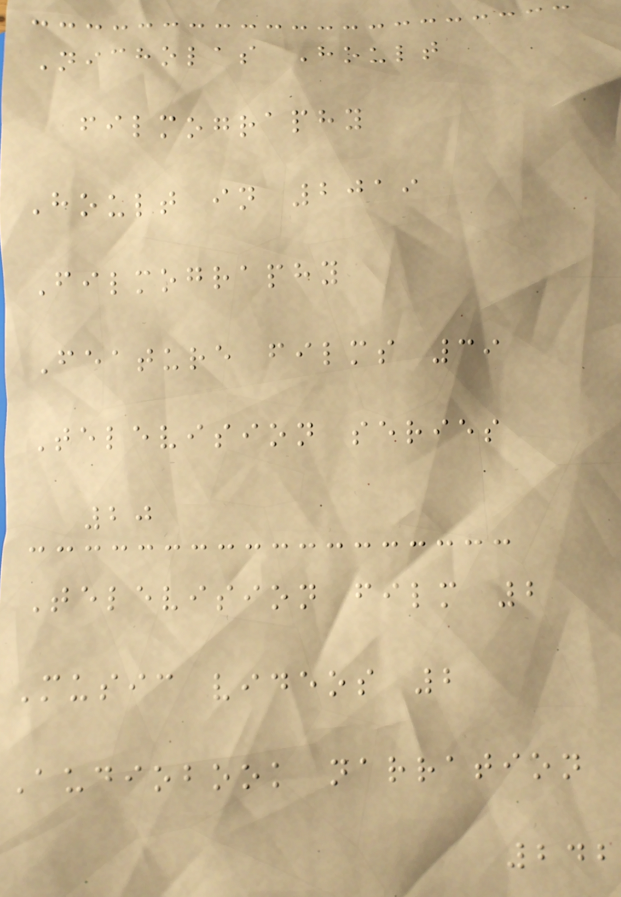Nicholas Hoult
filmography
Hoult in 2019
Filmography
Feature films 39
Television series
20
Television film 2
Music videos 2
Audiobook narration
242
